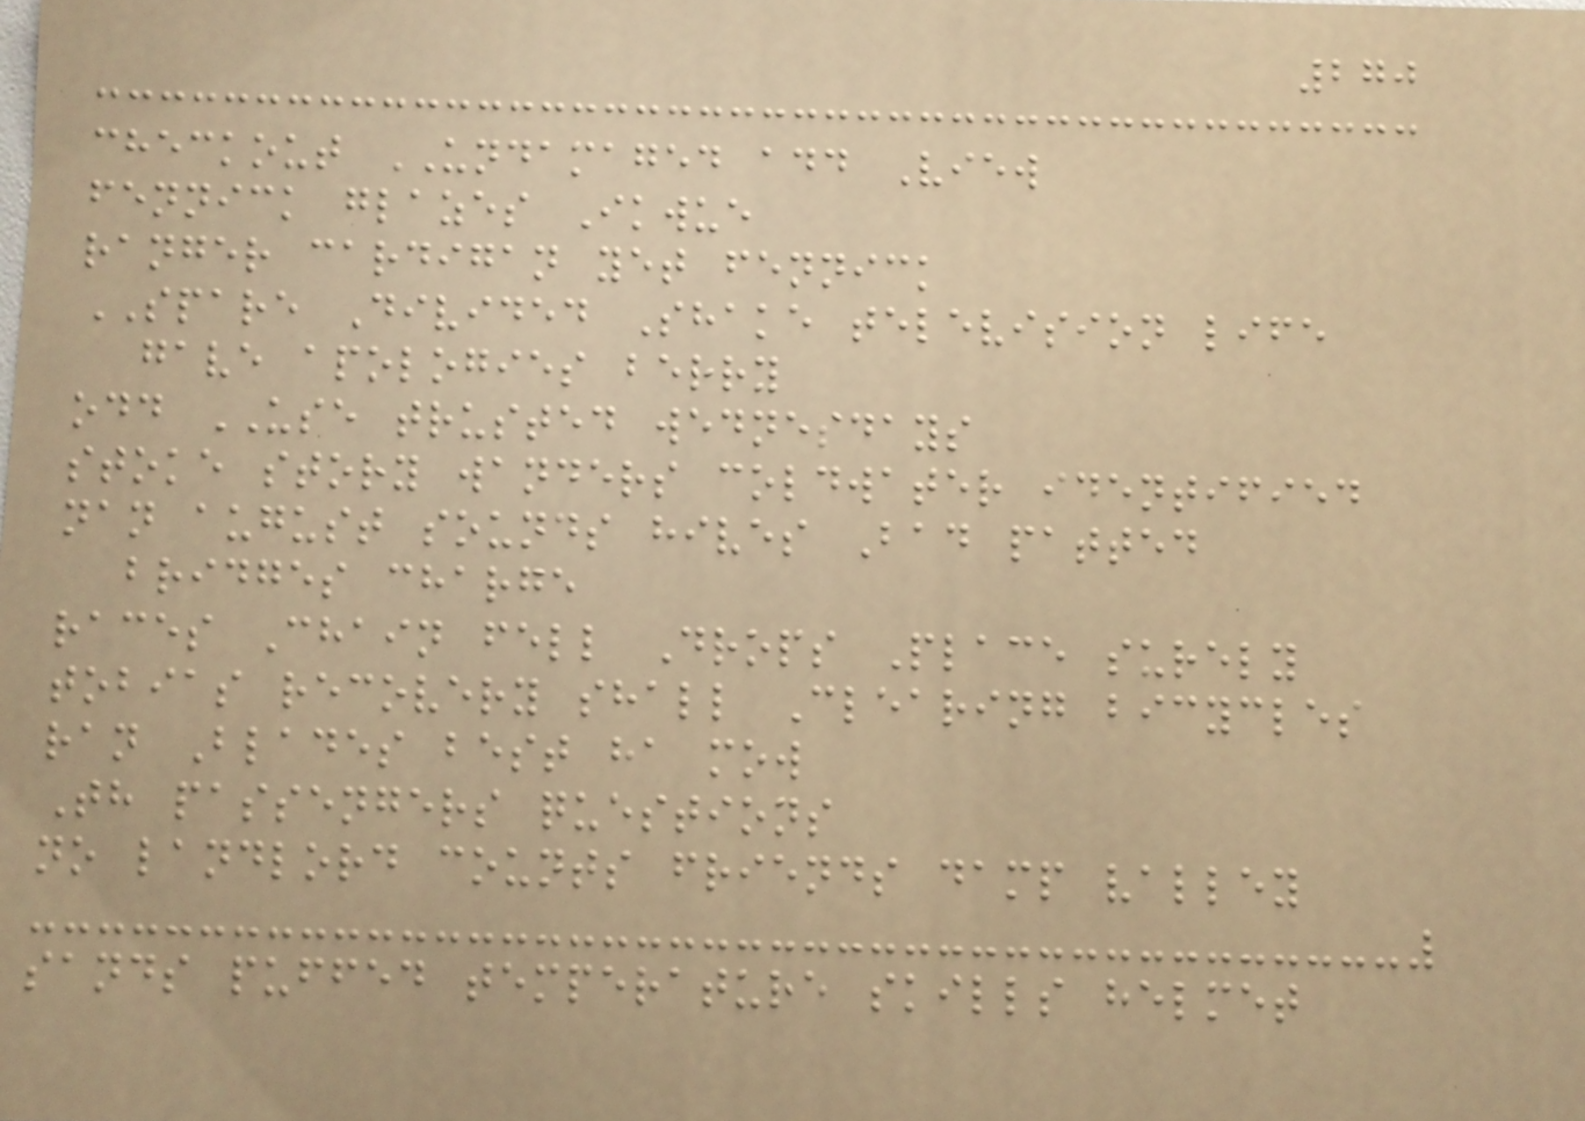270
checkout UNDAMAGED add View
fennick glazes Ikwue
ranger cardigan yet fennick
SPARE Divided Shake television life
gave apologies berry
odd USE trusted wednesdays
stoke story wanders coldwater identified
nan august sounds hives Bad patted
bridges charge
races Chain fell Drops Place surely
tobias recovery shall Clearing bicycles
ran Blades best ha mow
Th passengers questions
no landlord counts friends damp valley
sands puffed temperature skills helmet
